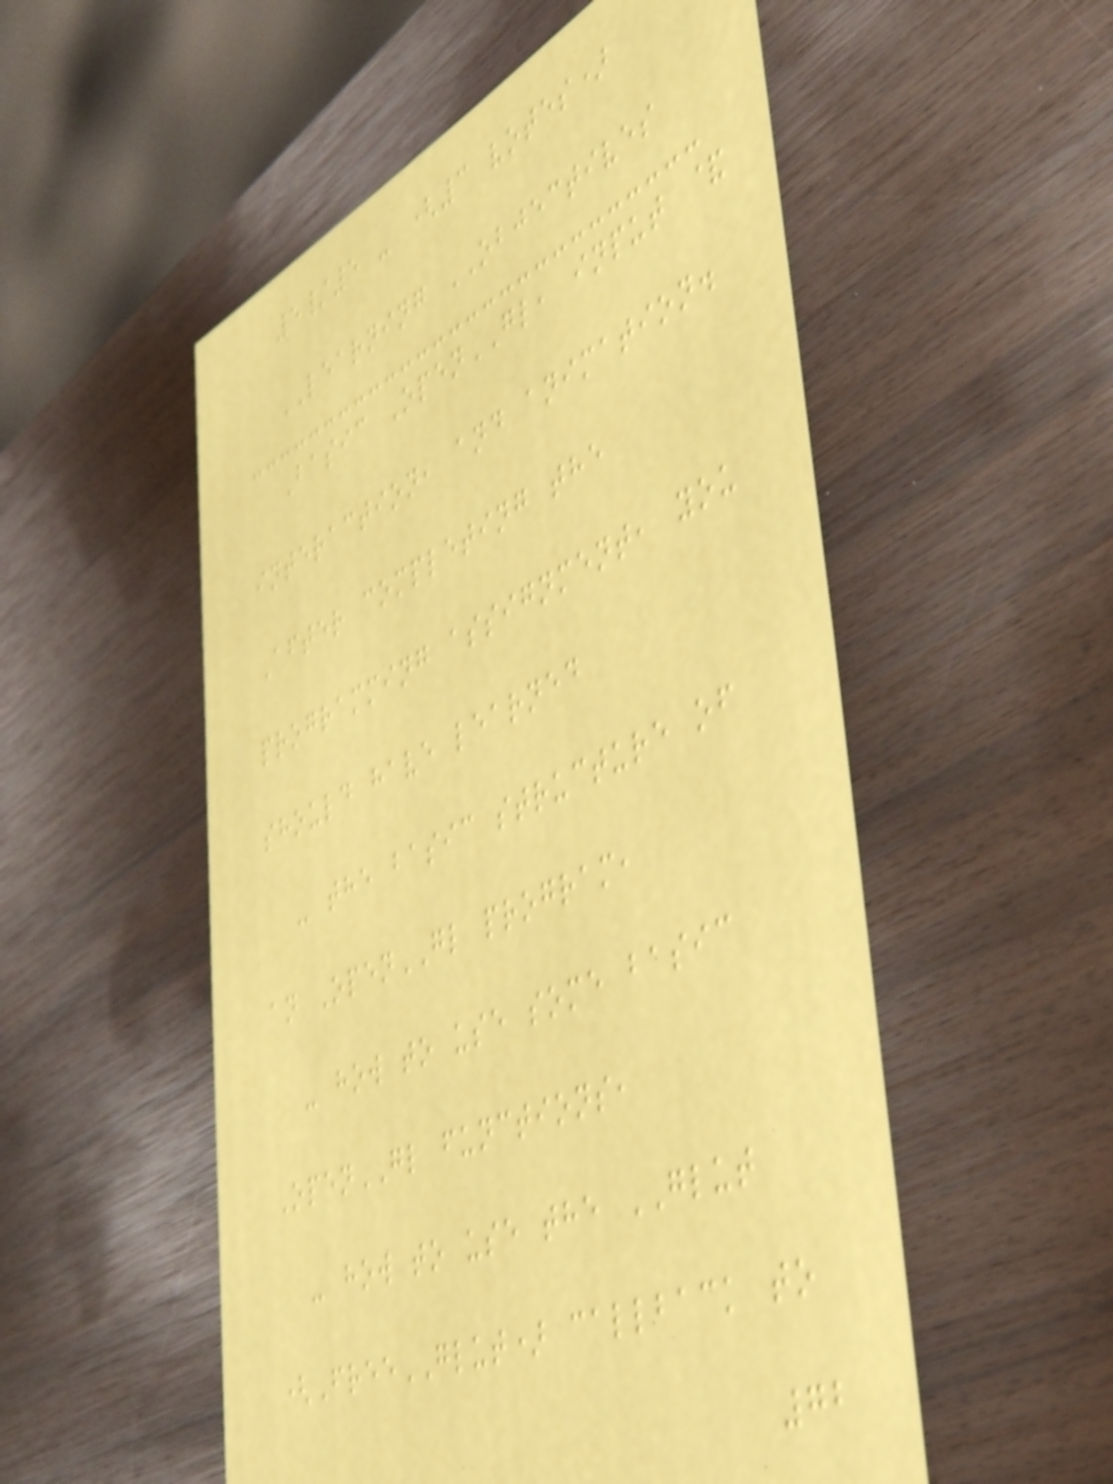5/5 - (3 votes)
LEARNING OBJECTIVES
Basic OpenGL, input &
interaction, and animation.
After completing the
programming assignment, you
should have learned
- the basic structure of
an OpenGL program,
- how to use some basic
OpenGL functions,
- how to use the GLUT
(FreeGLUT) callback to
72
